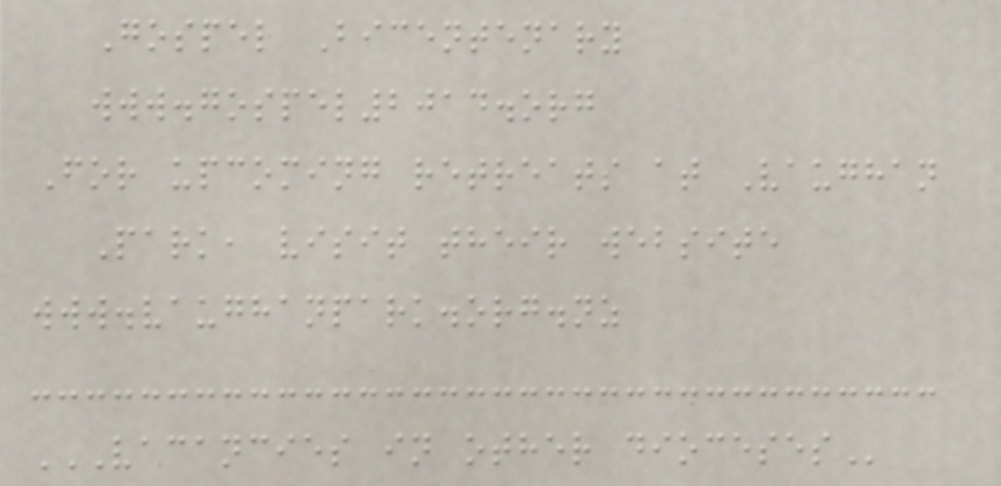Gospel Bicentenary
www.gospel2014.org
For upcoming retreats at Vaughan
Park, visit their website
www.vaughanpark.org.nz
VACANCIES IN OTHER DIOCESES
